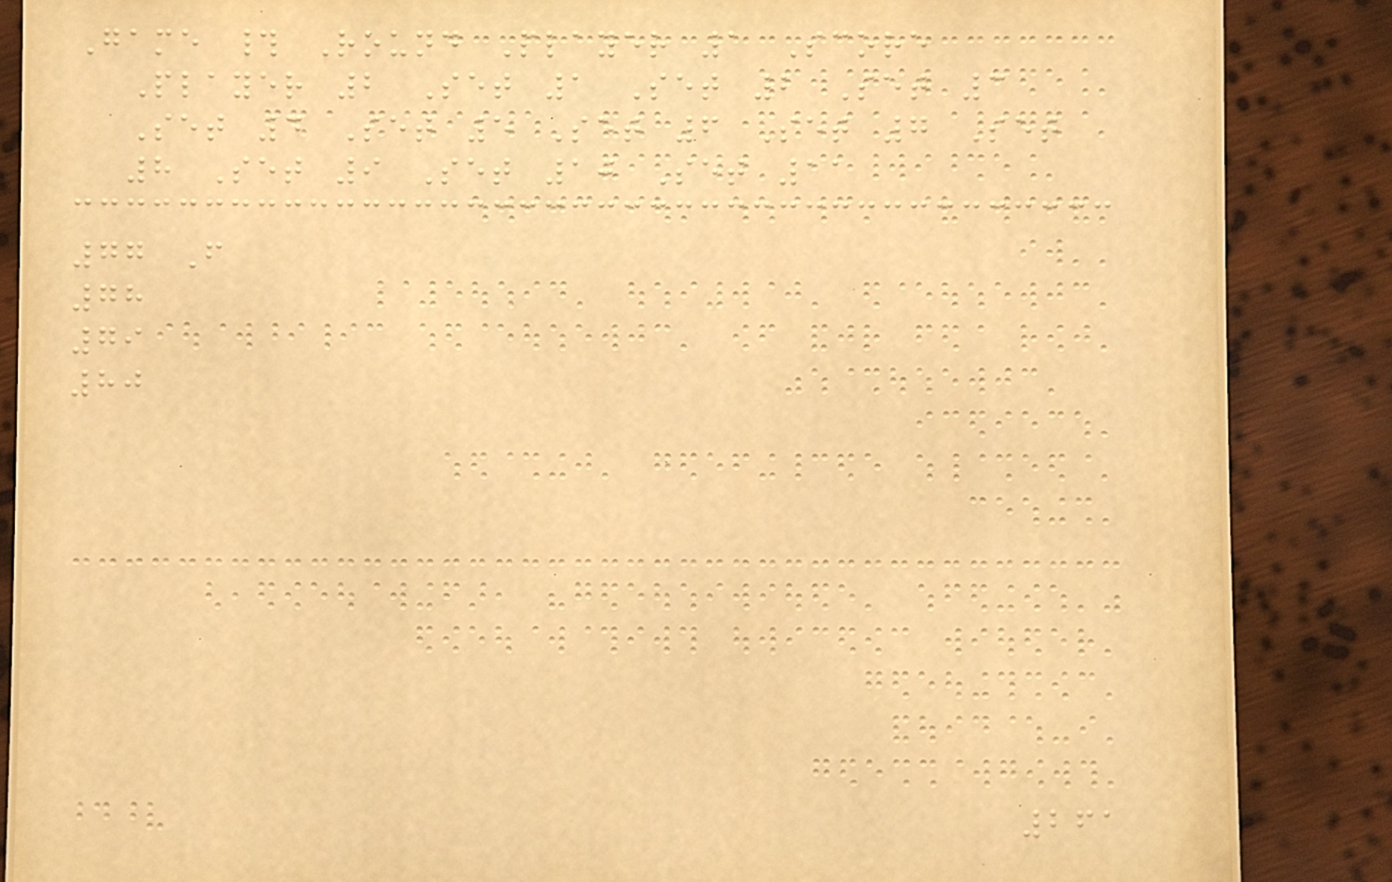Game # Round Player 1 Score
Player 2 Set 1 Set 2 Set 3
Set 4 Set 5 Set 6 Set 7 Set
8 Set 9 Set 10 Set 11
77 F
78
79
80
261
